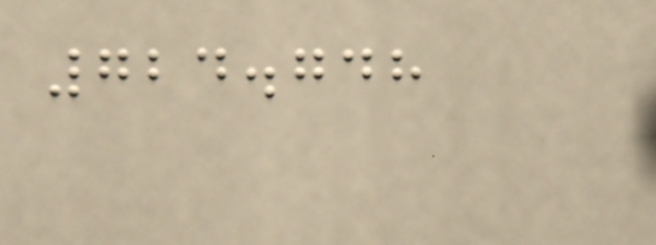724.748
